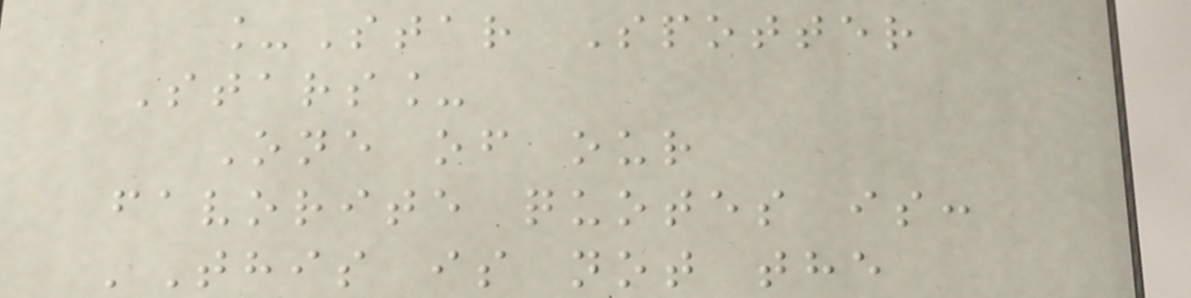_Star Spotter
Stars_
One of our
favorite quotes is:
'This is not the
